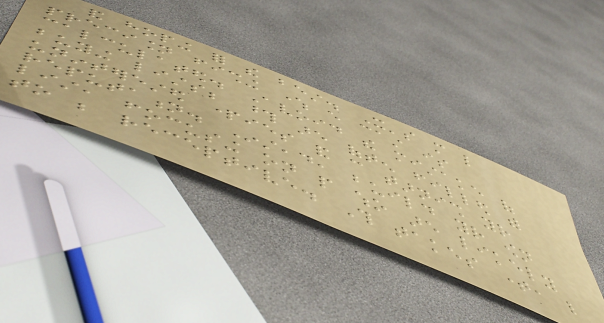and hoping for the best. It's more like
precision fishing where every cast is
calculated. Avoid the mistake of
buying lists; those are often filled with
uninterested parties and can tarnish your
reputation. Instead, build your own
list, focusing on people who are likely
to be receptive. This takes time, like
